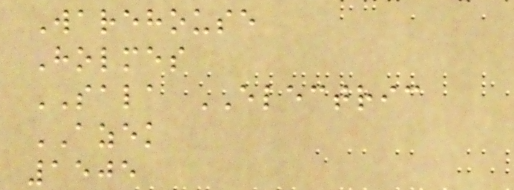Warehouse
Holmes
SALA ELECTRIC
AZEK
1505
